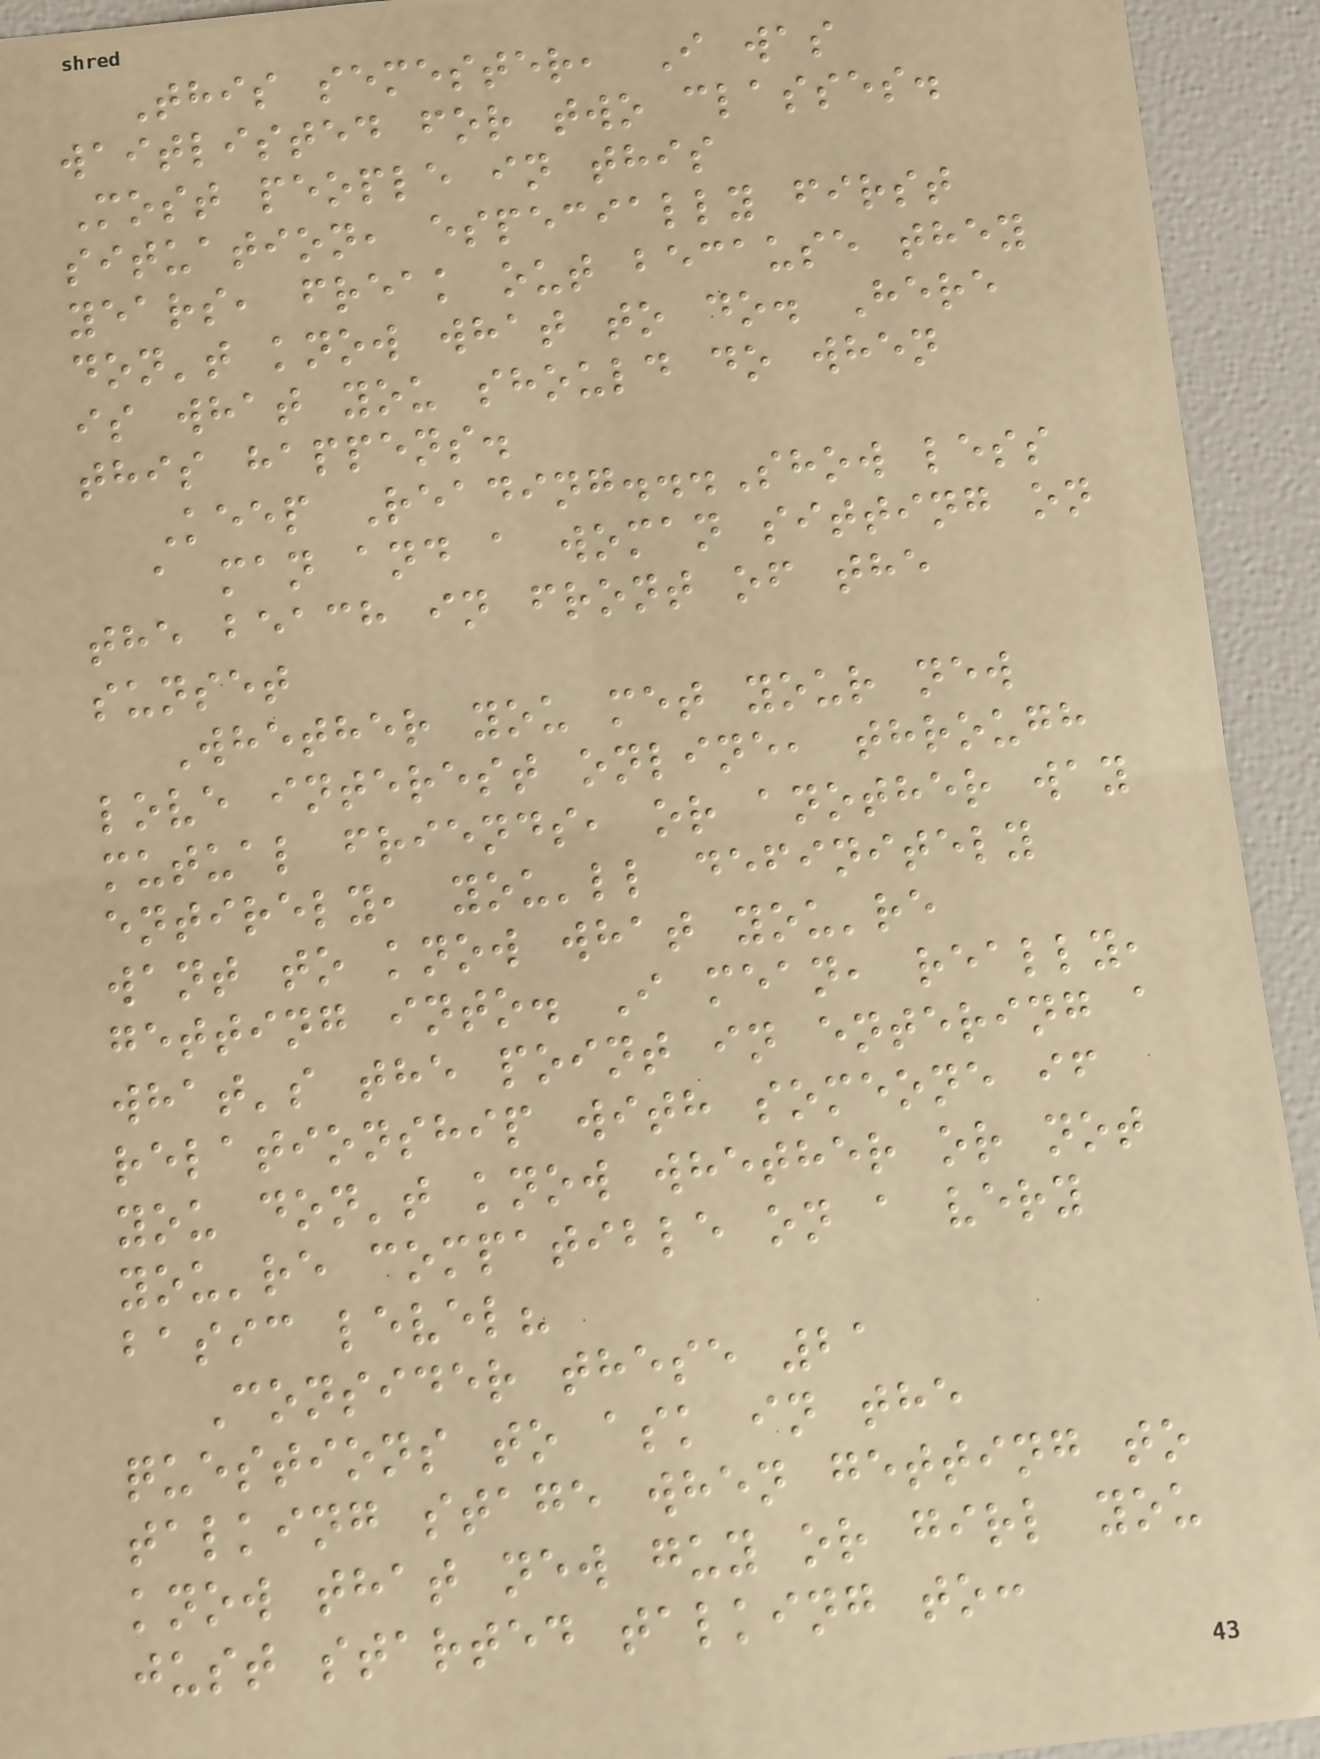This semester, I was
waitlisted for two classes.
Most people in this
situation, especially first
years, freak out because they
don't know what to do. Here
is what you should do when
this happens.
Keep Reading...Show less
a man and a woman sitting on
the beach in front of the
sunset
Whether you met your new
love interest online, through
mutual friends, or another way
entirely, you'll definitely
want to know what you're
getting into. I mean, really,
what's the point in entering a
relationship with someone if
you don't know whether or not
you're compatible on a very
basic level?
Consider these 21
questions to ask in the
talking stage when getting to
know that new guy or girl you
just started talking to:
